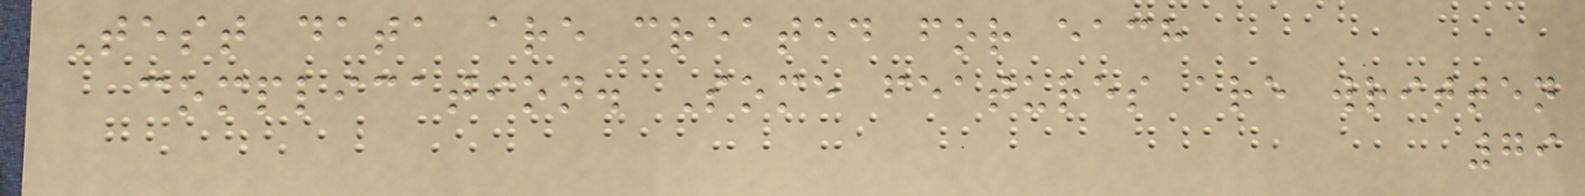Test data are created for each
complication. Some features are written
79
